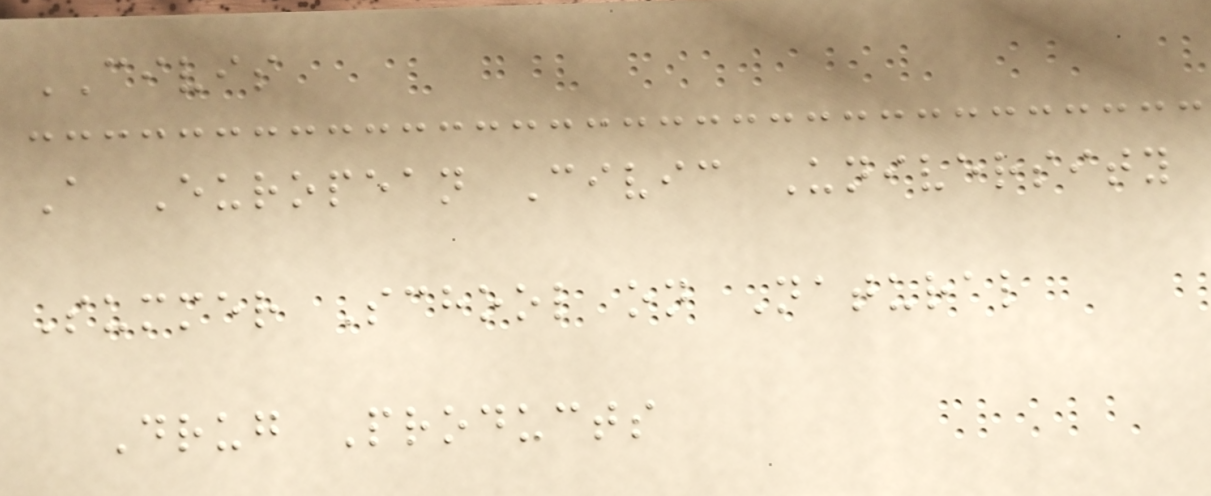CIVIS
A European Civic University
Summer School on Natural
Drug Products
